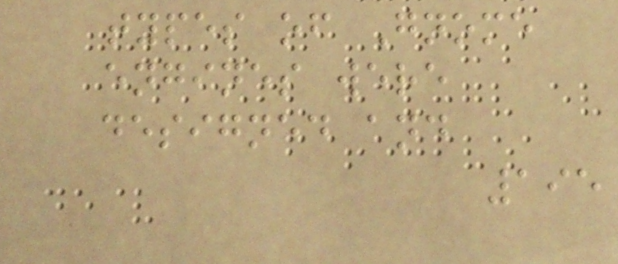types of Gnome
engines were
designed and
195
